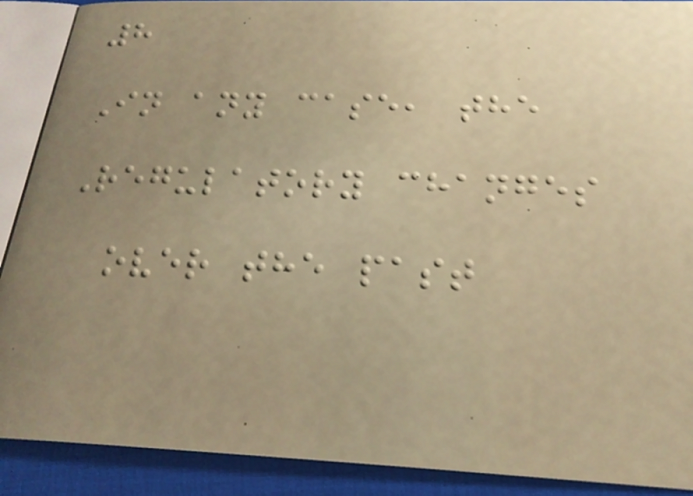8
In any case, the
Regulatory changes
over the past
